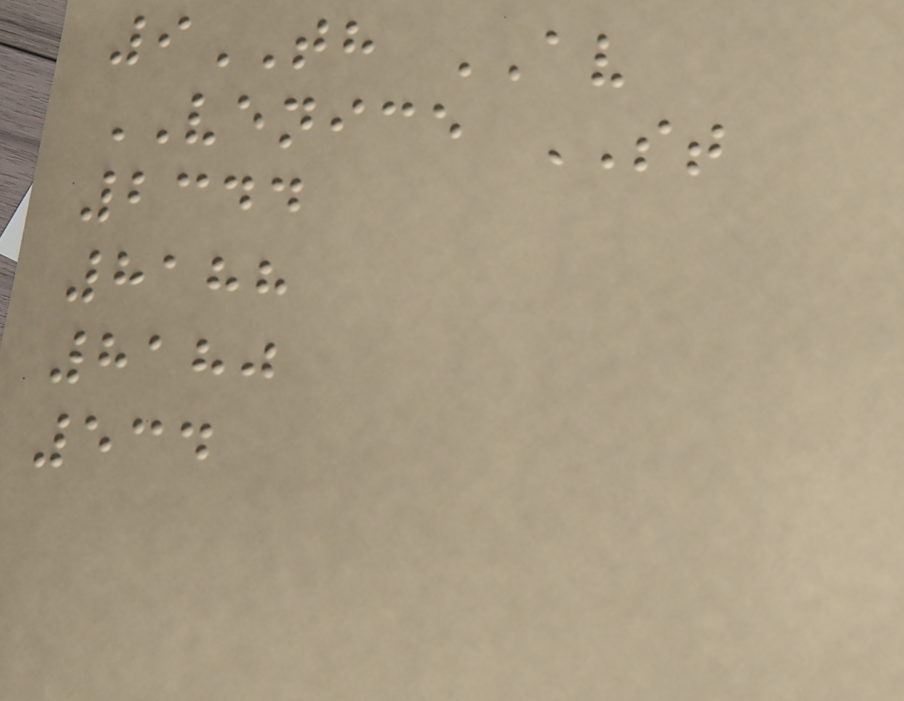9TH AV
VENICE ST
2344
8188
8180
534
